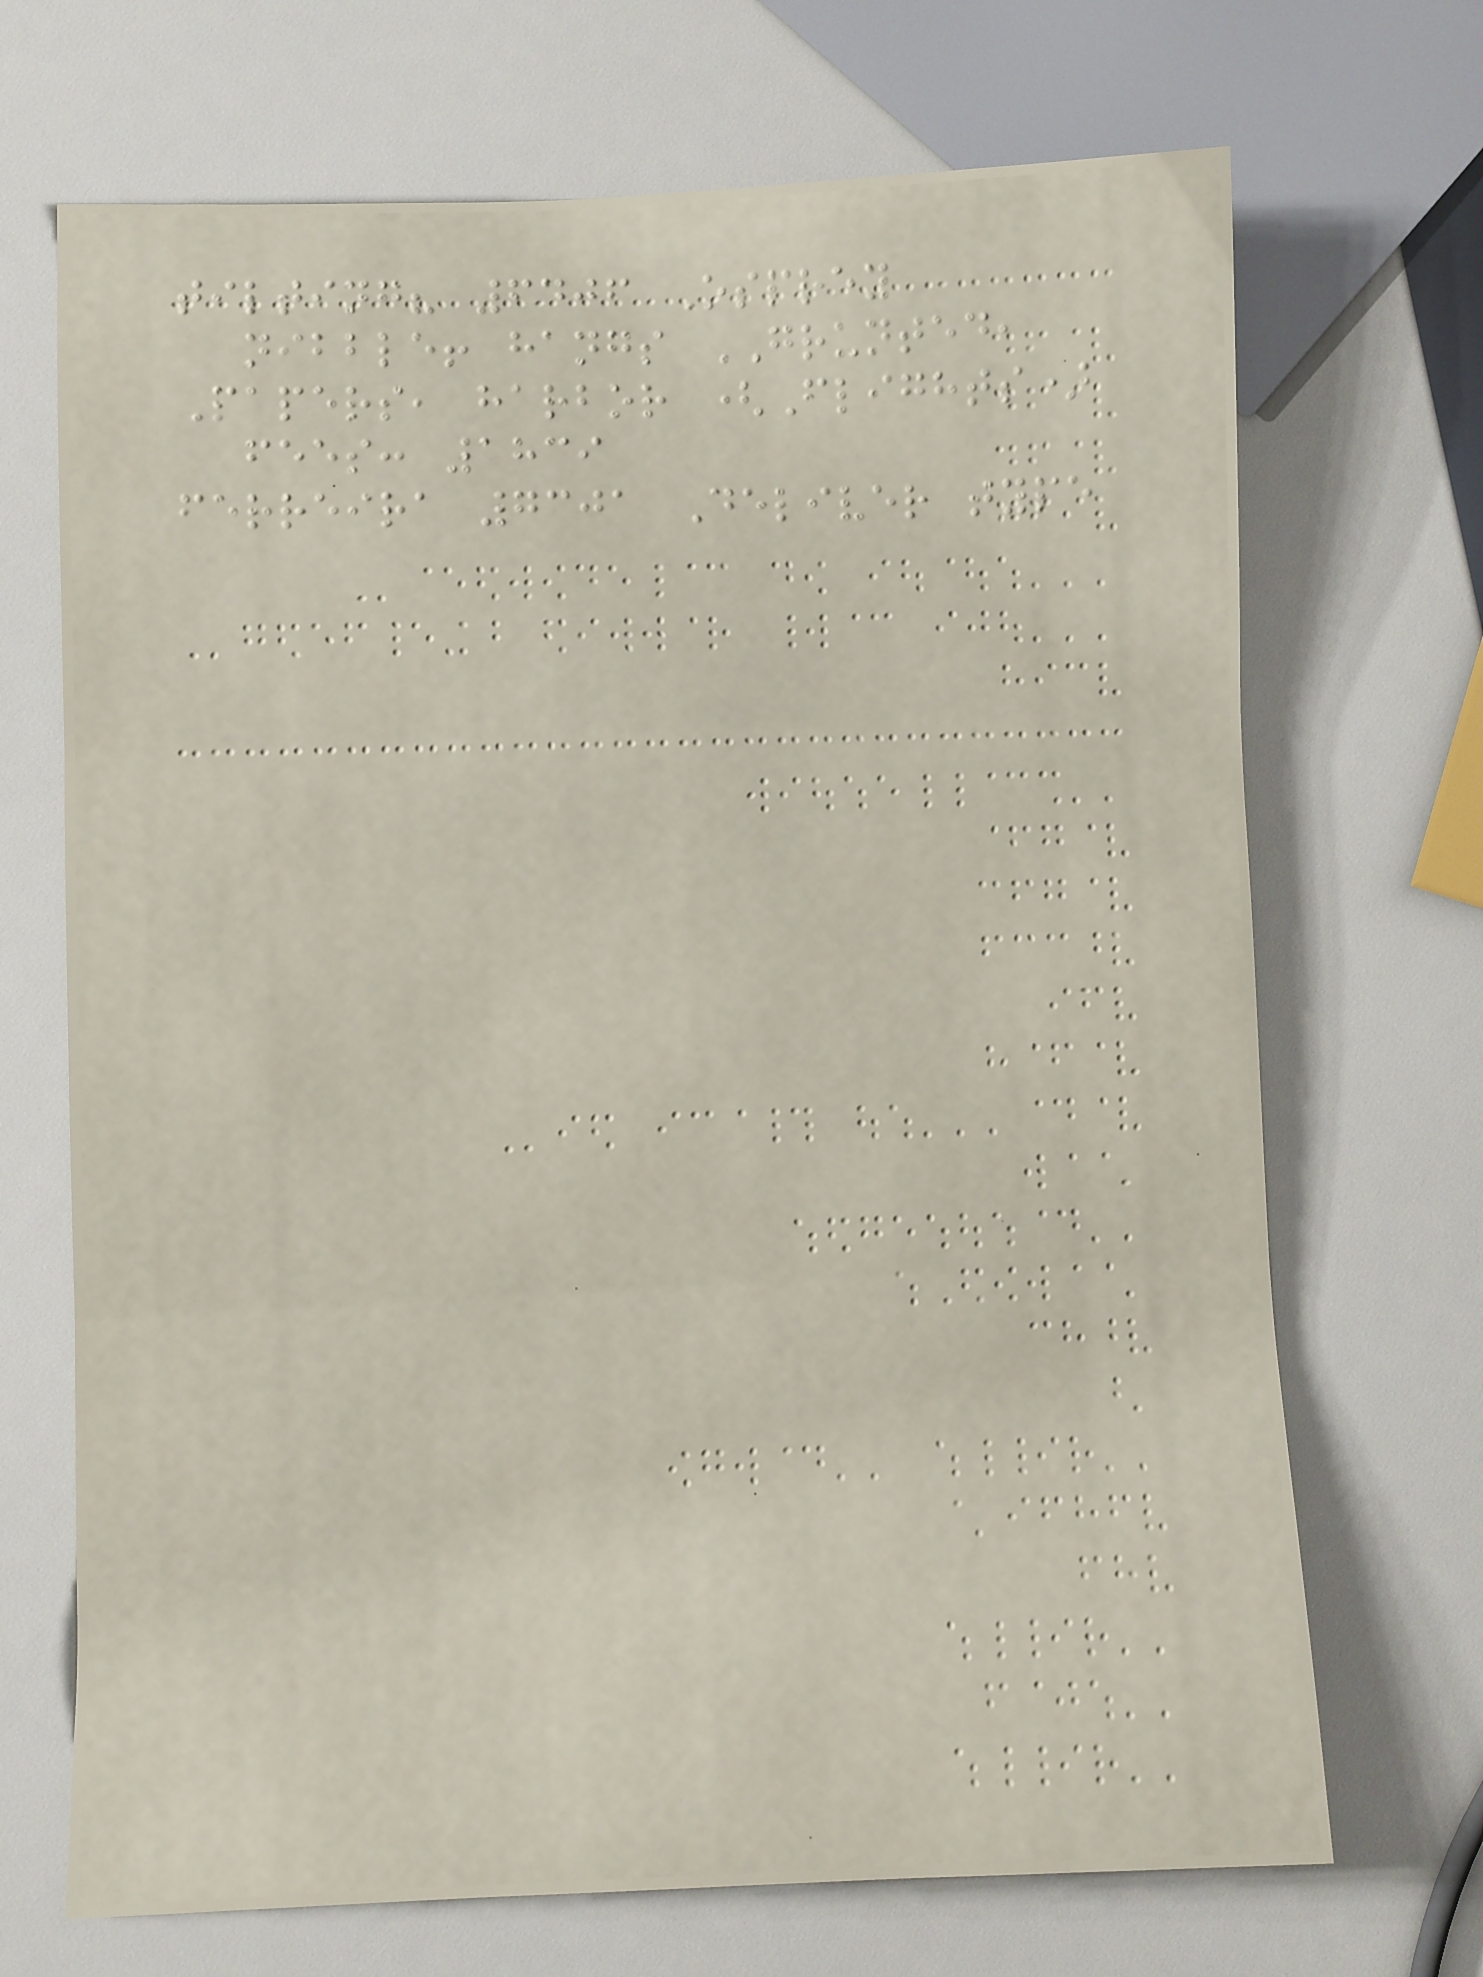tilting? 6406 Osprey
nibble! hangs GRUNTED,
Papers, harbor (Flights)
fees: 1839
ferreira 7301 Deliver type
